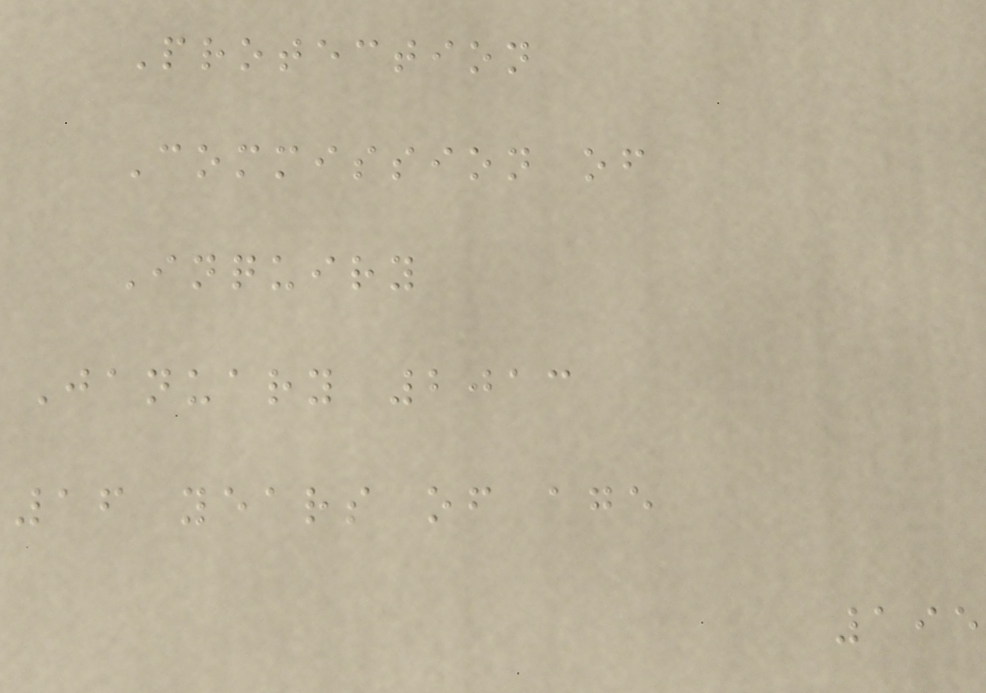Protection
Commission of
Inquiry
January 2013
16 years of age
195
